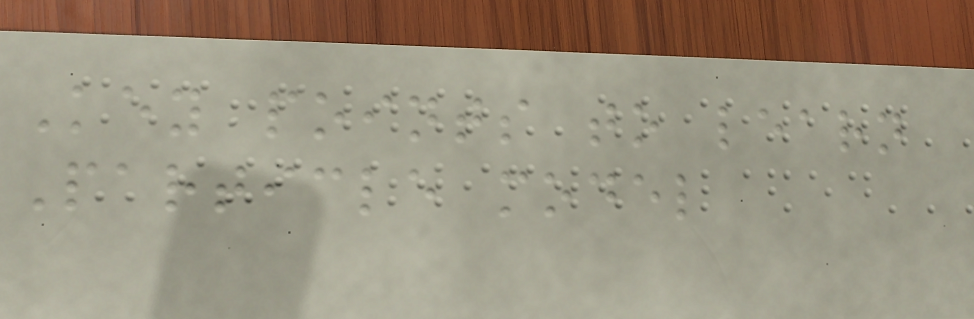Key points to learn
Particle model
